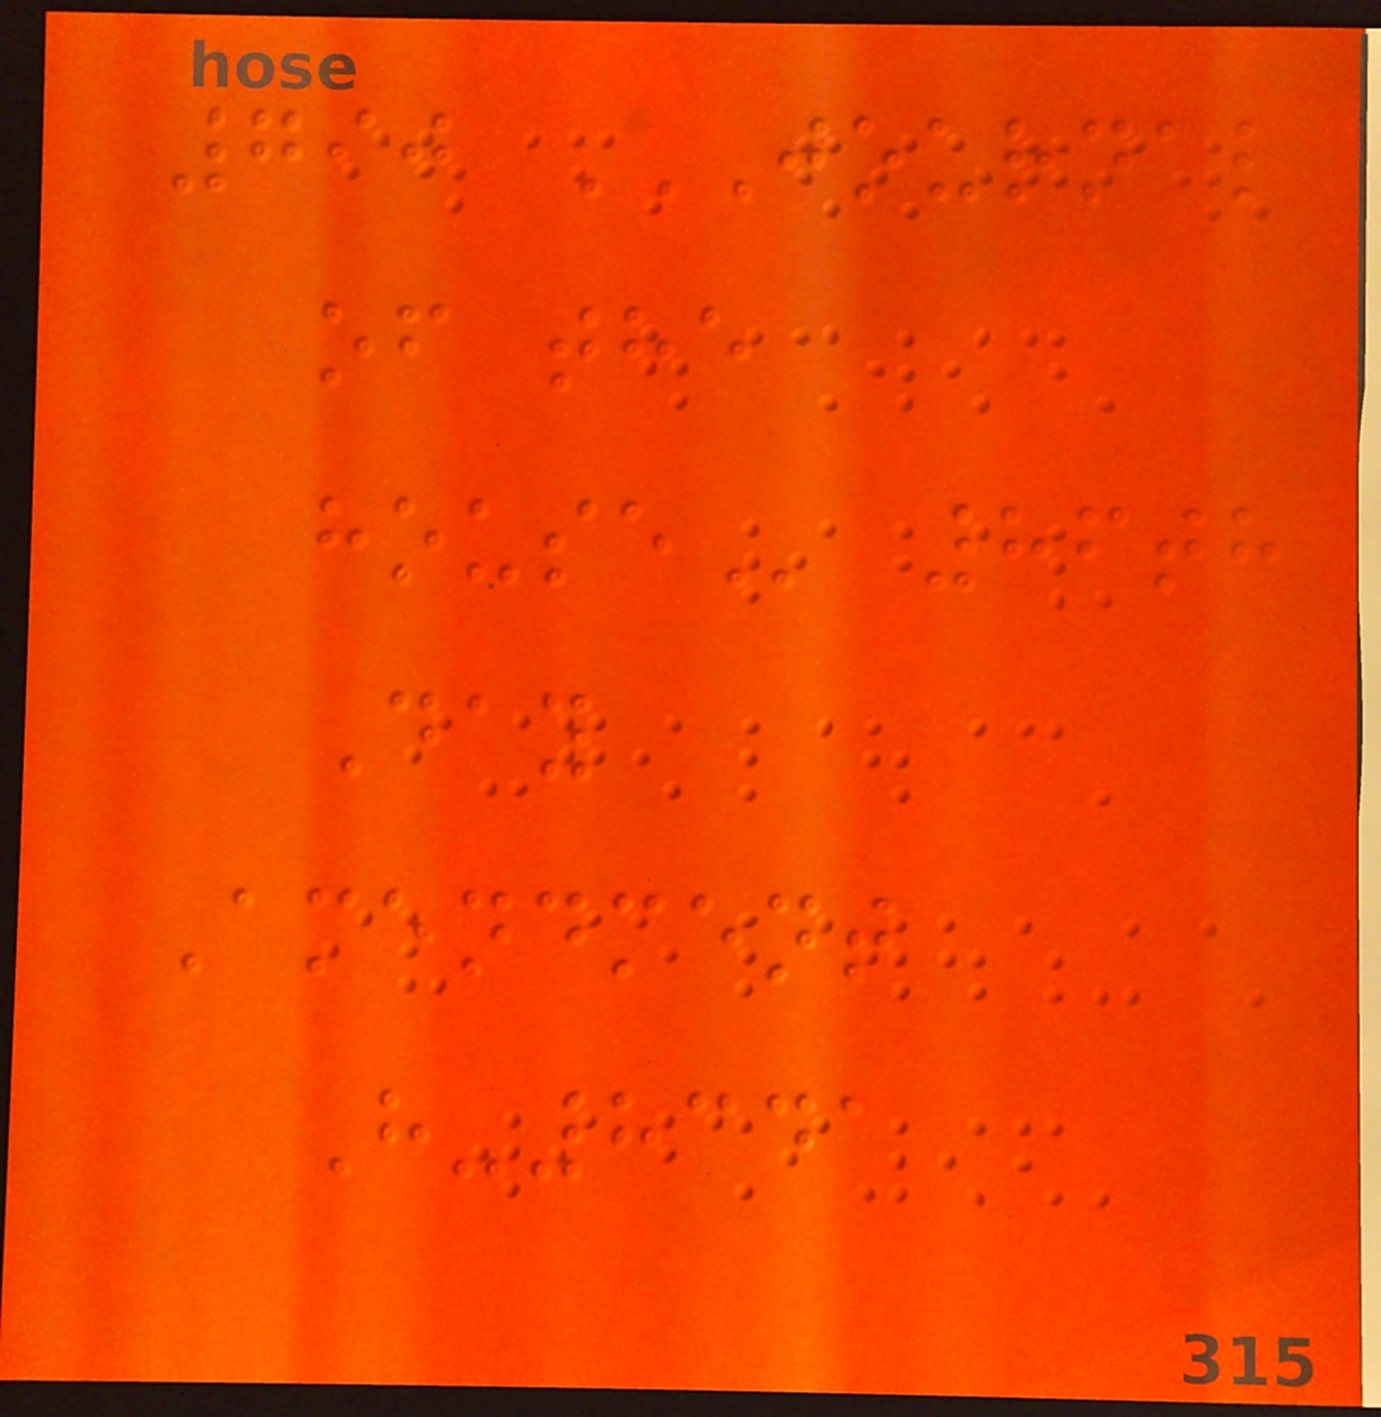790 JOURNAL
OF THE
HOUSE 86th
Day
Amendment
H-8341
